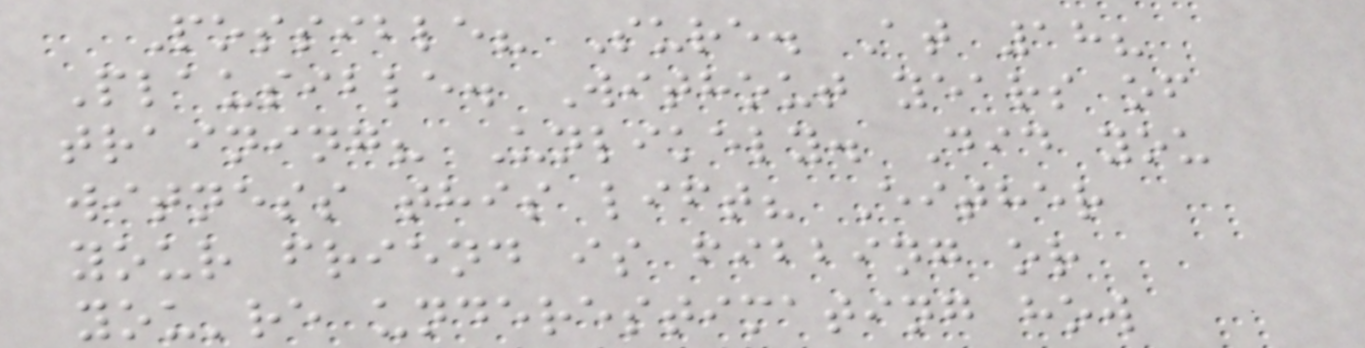Possible? Sure. At 18?
Plausible. Without years of
training? Unlikely. Did you
witness this lift? Either
your friend is fibbing or
you're underestimating how
